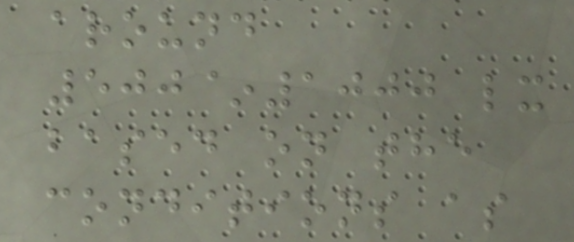around
500~1000 lx
based on the
conditions as
